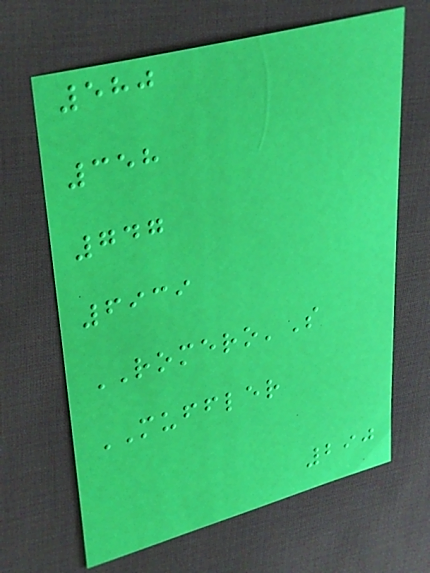580
358
747
6939
ROMERO'S
MUFFLER
290
